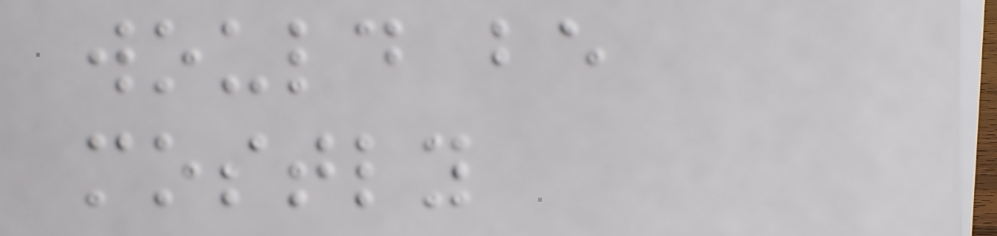would be
mostly
